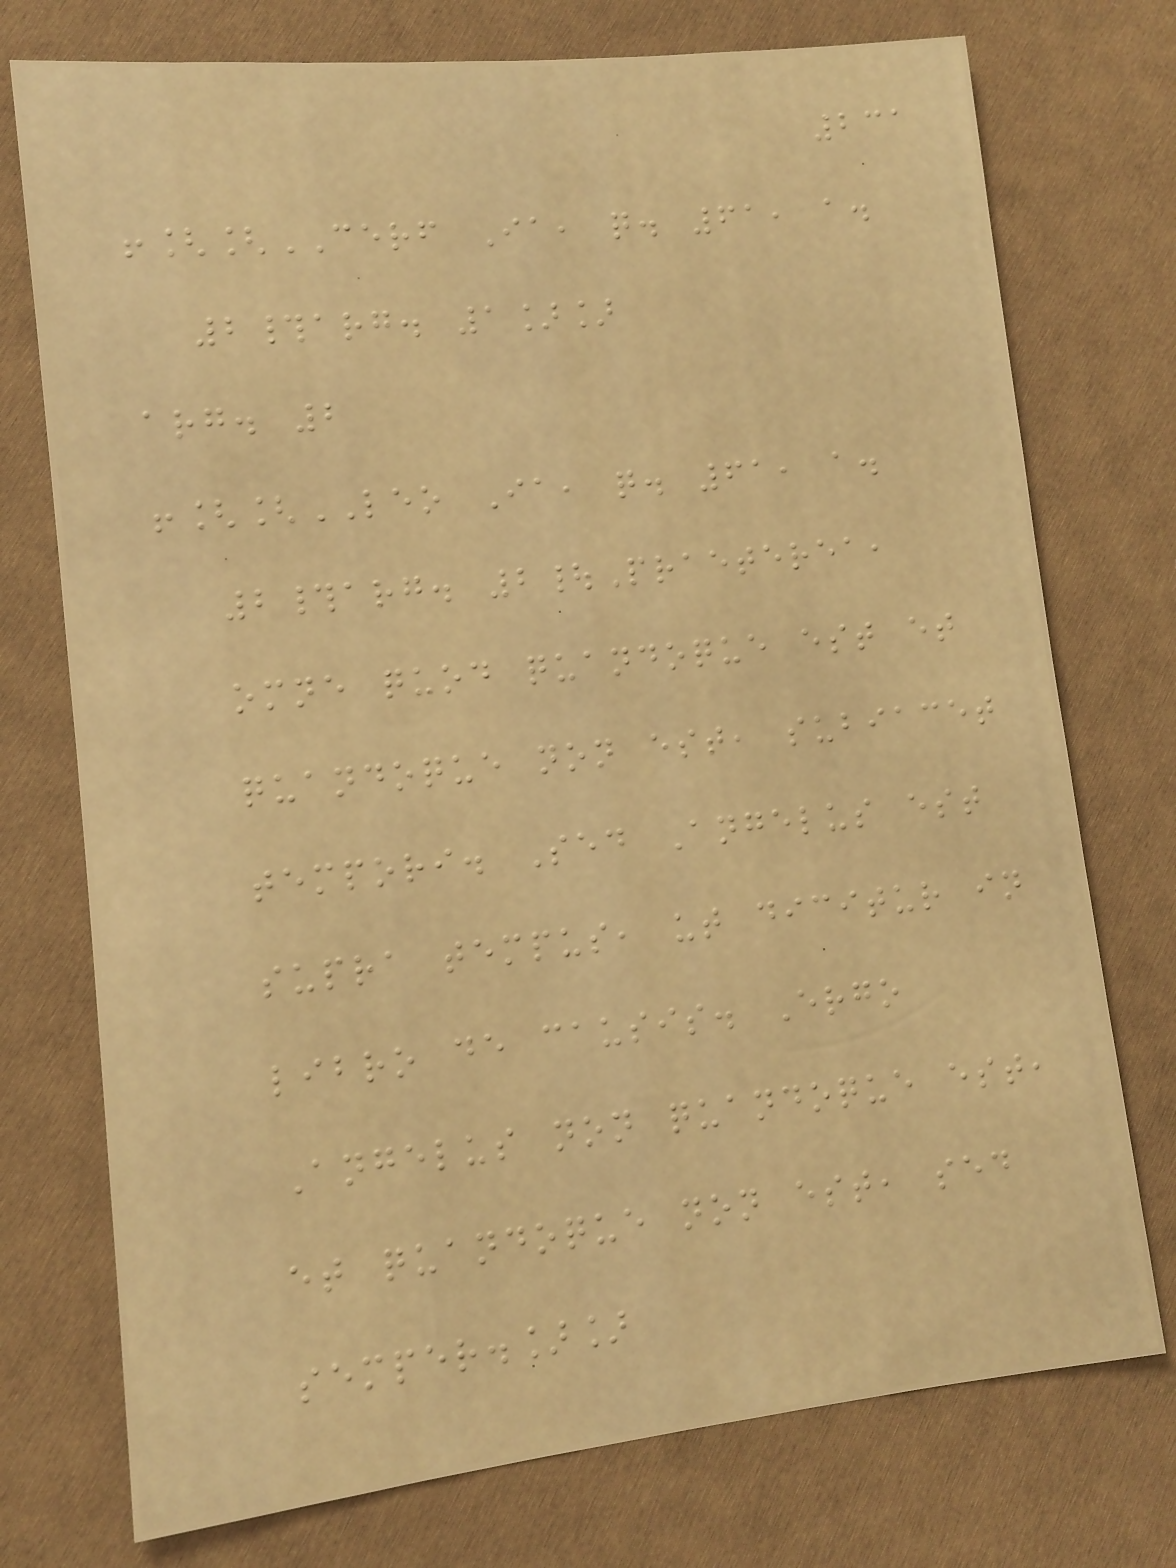231
![[CERF Ia, q. 61, a.
2#arg. 1]]
arg. 2
![[LEO Ia, q. 61, a.
2#arg. 2|Praeterea,
omne quod quandoque est et
quandoque non est, subiacet
tempori. Sed Angelus est
supra tempus, ut dicitur in
libro de causis. Ergo
Angelus non quandoque est,
et quandoque non est, sed
semper.]]
